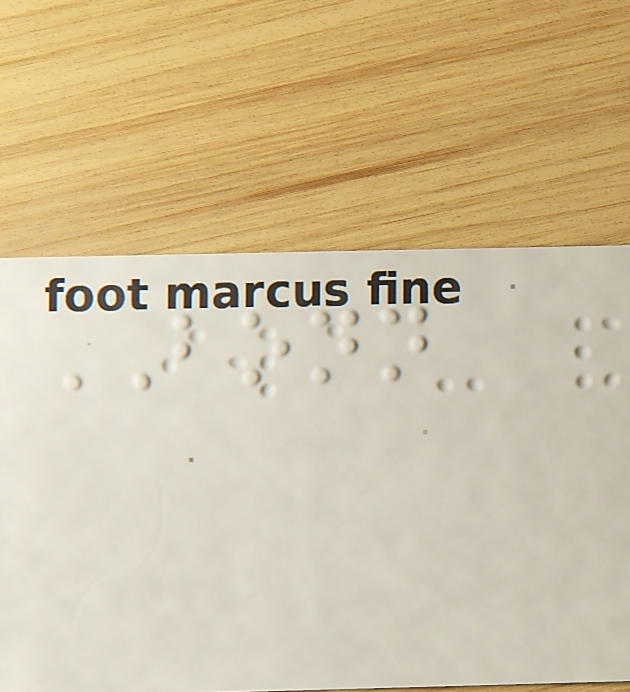BONN
